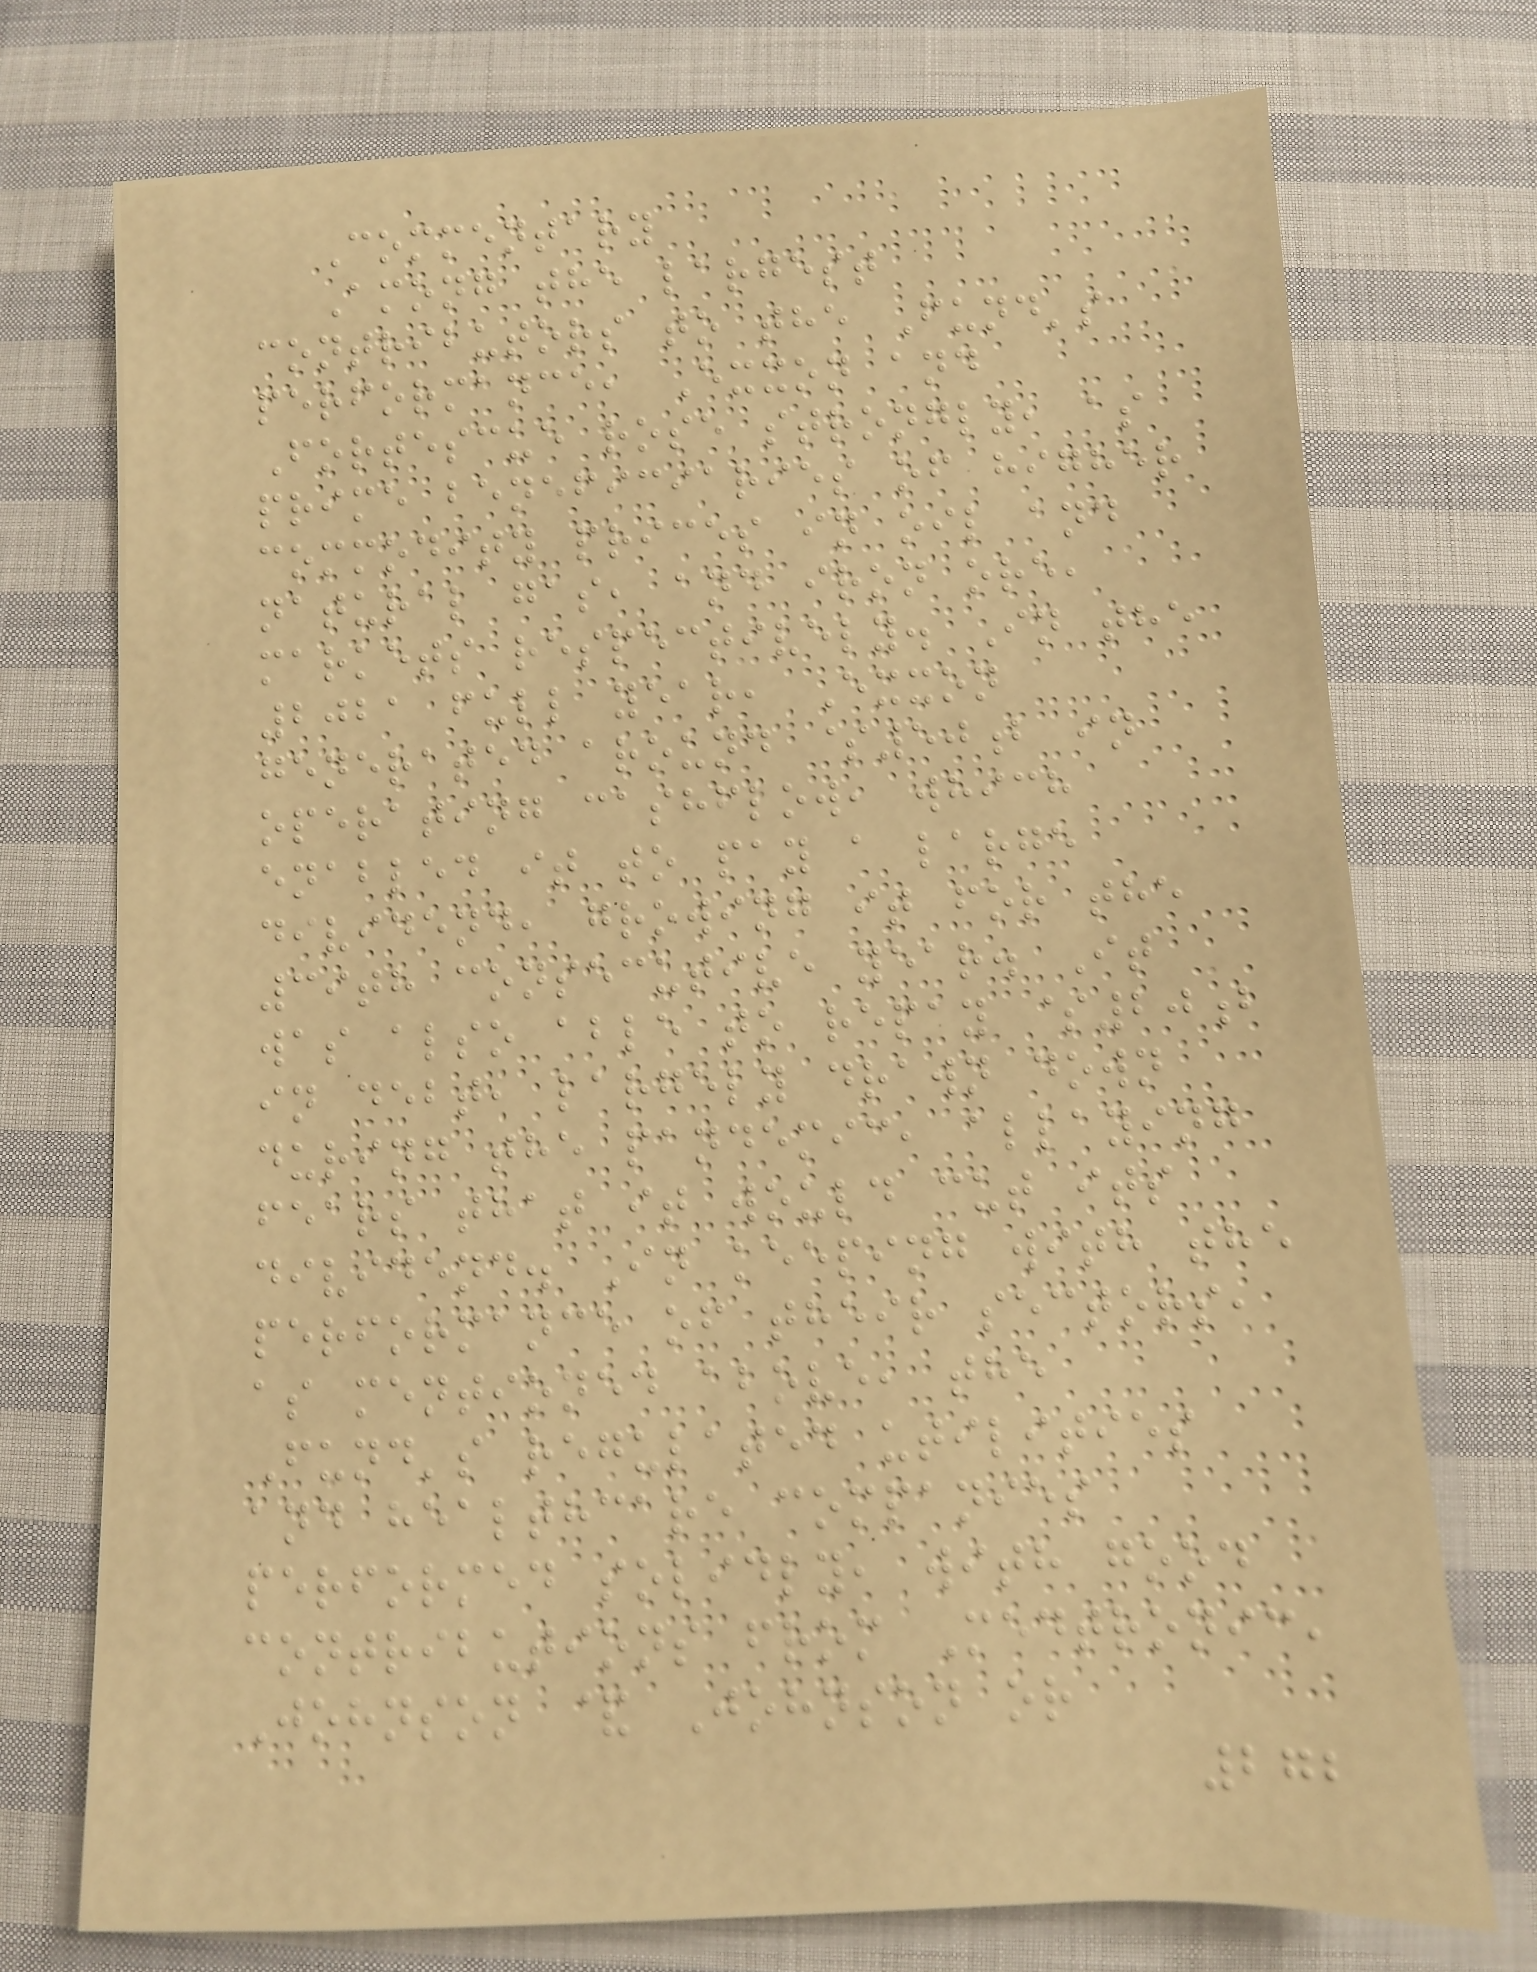Commentary
Among the largest
contributors to the Fund's
performance, Exxon and
Fortescue rose strongly, as
prime beneficiaries of higher
commodity prices in oil and
natural gas, and iron ore,
markets respectively. In the
2021 full year, Exxon
generated around $50b in
operating cashflow, which
enabled it to pay a large
dividend, growing it for the
39th consecutive year. It
was also able to repay $20b
in debt, largely drawn down
during the pandemic, allaying
fears that it would cut its
dividend. In keeping with the
performance of their sectors,
as mentioned above, the
Fund's regulated utilities
and healthcare companies
performed solidly, with good
contributions from Medtronic,
Johnson & Johnson or
272
